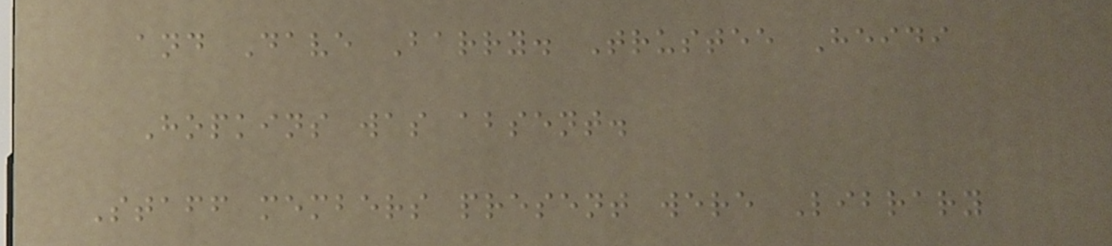and Dave Barry. Trustee Heidi
Hopkins was absent.
Staff members present were Library
